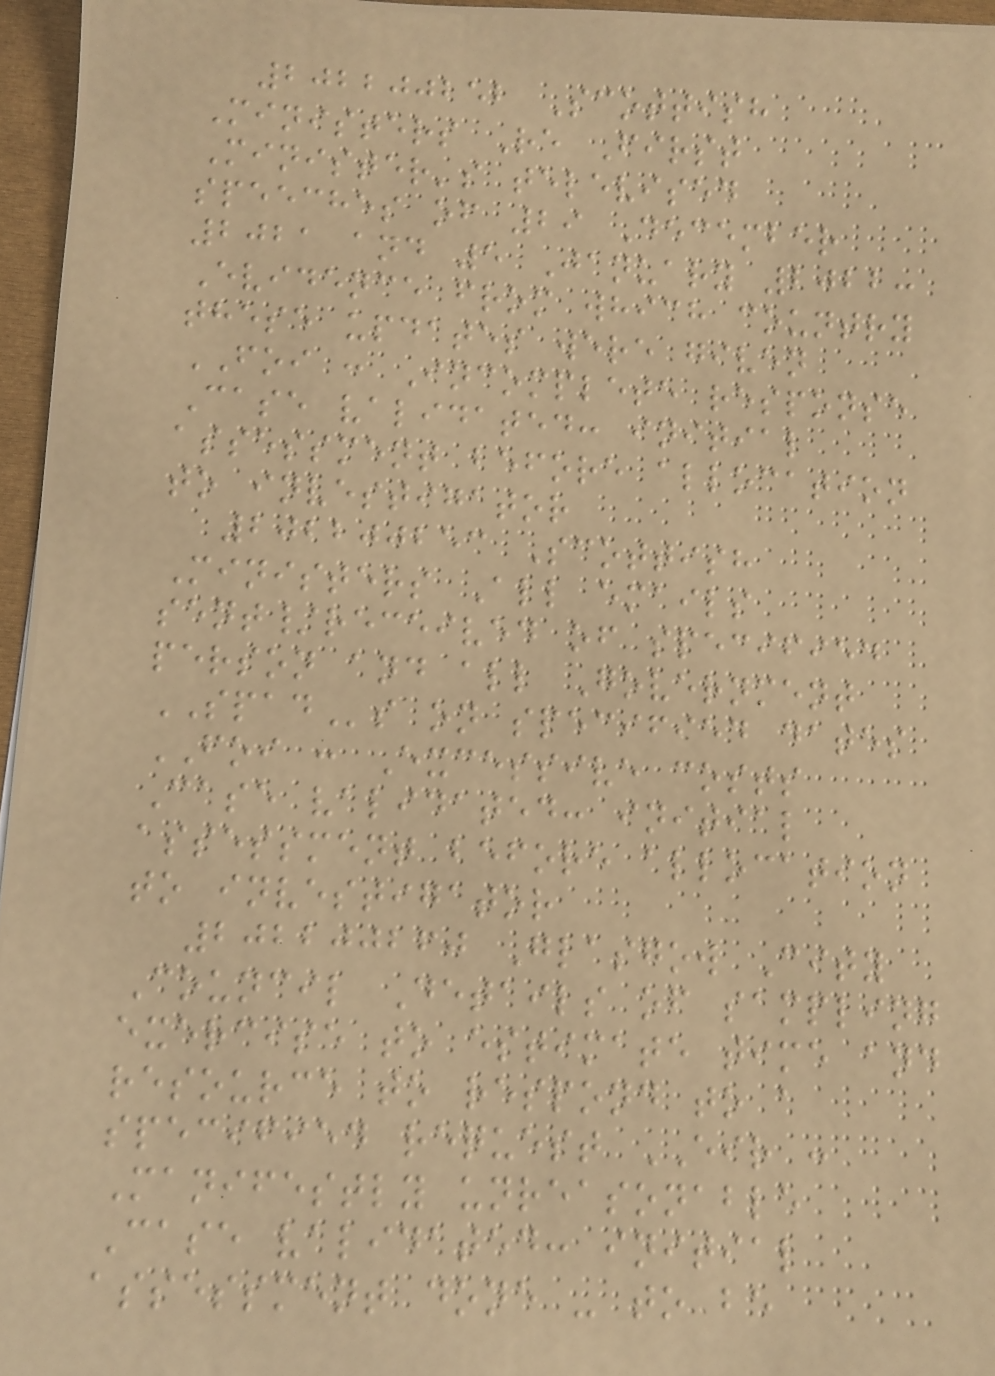202200252 Scottish
Ministers Re First
Minister's televised
speeches of 29 December
2021 and 5 January 2022:
Evidence from which country
these updates were given
FOI : Incomplete response
Case validated: initial
assessment before allocation
to investigator
202200253 Scottish
Ministers All emails
sent/received of specified
person and all Government
SPADs on specified dates
FOI : Excessive costs
Case validated: initial
assessment before allocation
to investigator
202200260 Glasgow City
Council Details of sampling
exercise to estimate time and
resource to respond to a
specified request EIR :
Manifestly unreasonable
Case validated: initial
assessment done - to be
